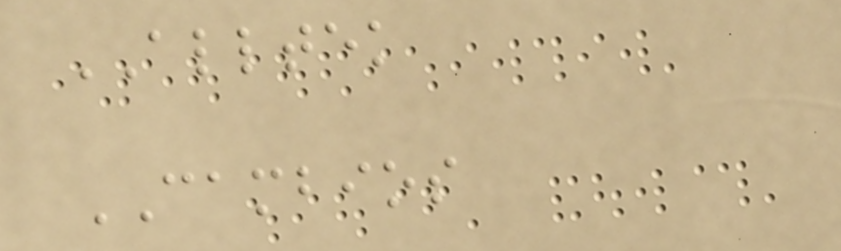ALLTEK
CAMBIOS
